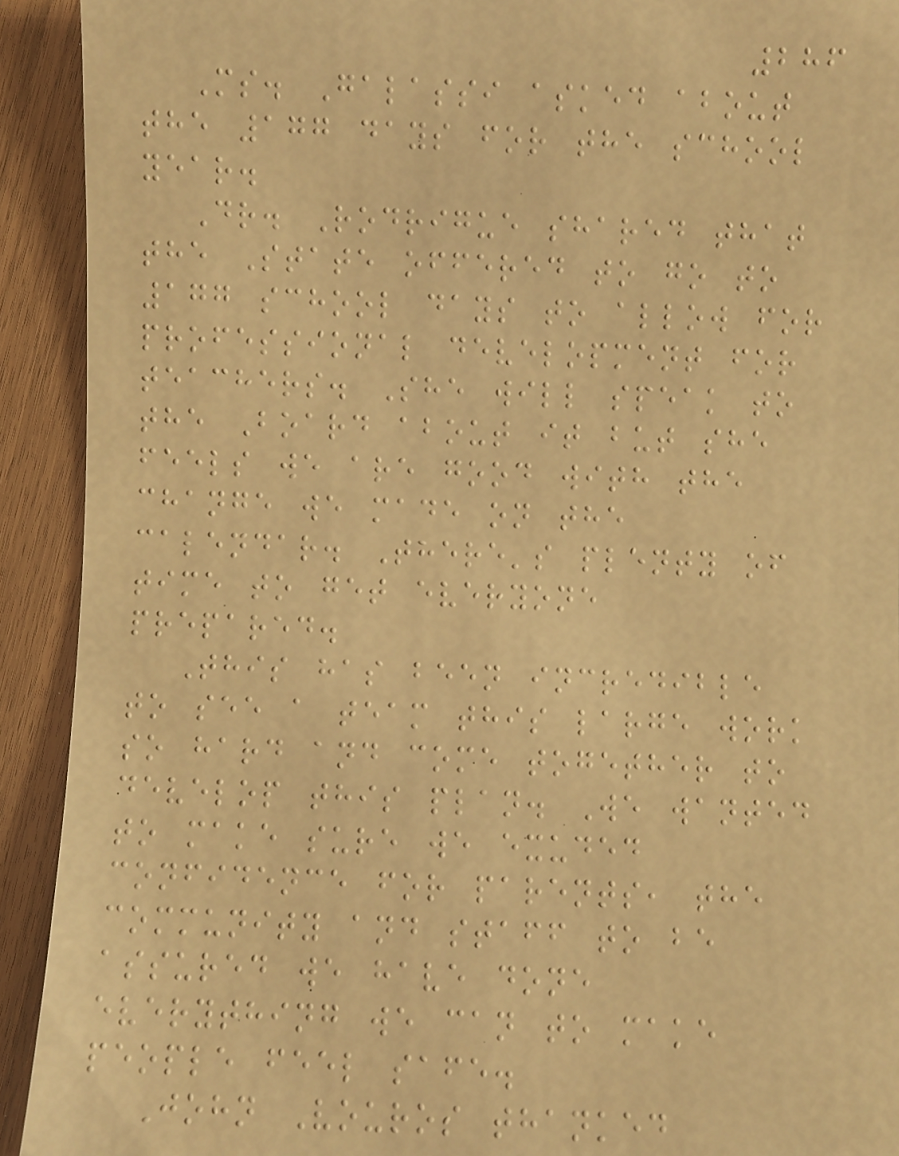286
Ms. Galassi asked about
the 177 days for the school
year.
Dr. Rodrigue shared that
the State offered to go to
177 school days to allow for
professional development for
teachers. She will speak to
the Board about it but she
feels we are good with the
change we made on the
calendar. There's plenty of
time to get everyone
prepared.
This has been incredible
to see a team this large work
so hard and come together to
develop this plan. We wanted
to make sure we exuded
confidence for parents, the
community and staff to be
assured we have done
everything we can to make
people feel safe.
John Vouros thanked
